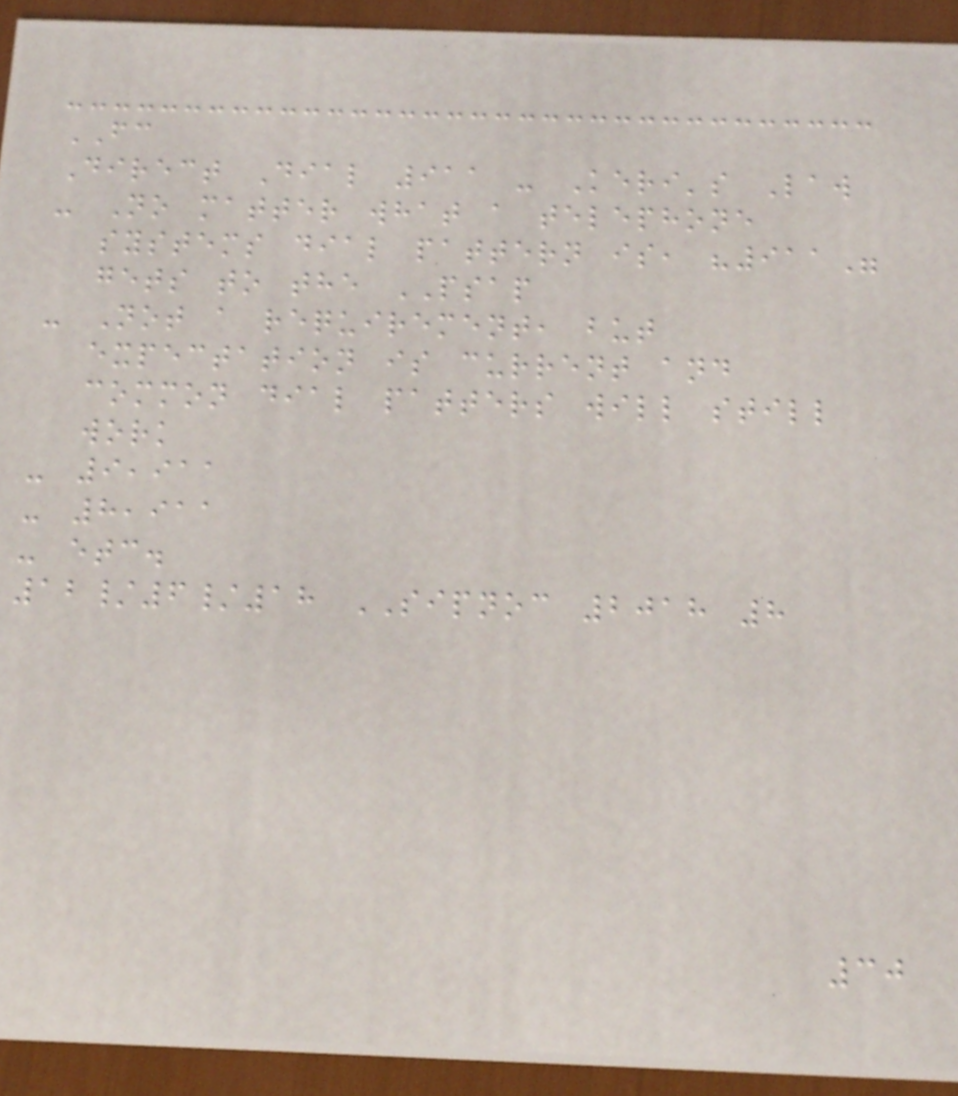FC
Direct Dial 911 - Keri's Law
- No matter what a telephone
systems dial pattern is, "911"
gets to the PSAP
- Not a requirement, but
expectation is current and
common dial patters will still
work
- 9,911
- 8,911
- etc.
12/6/18 SIPNOC 2018 8
30
